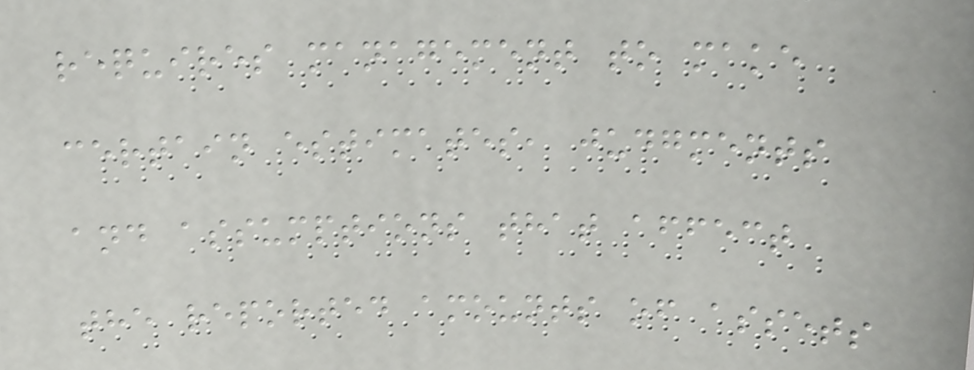requires management to make
certain estimates, judgments
and assumptions that affect
the reported amounts of assets
